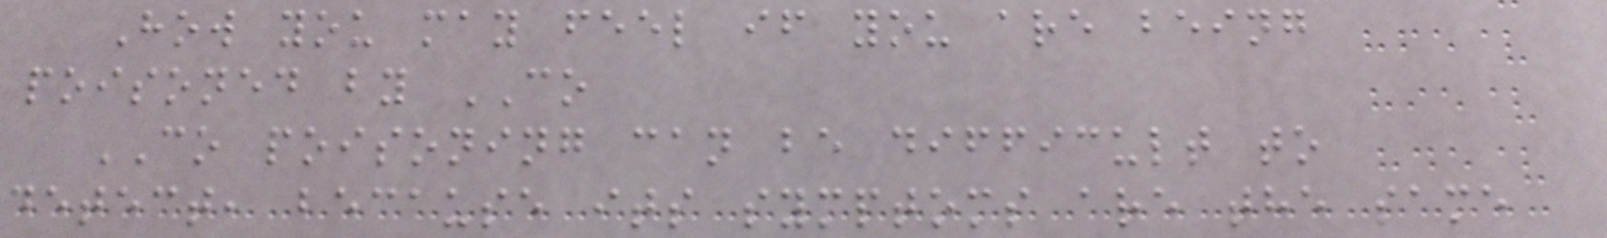How you may feel if you are being
poisoned by CO
CO poisoning can be difficult to
detect, because its symptoms are the same
